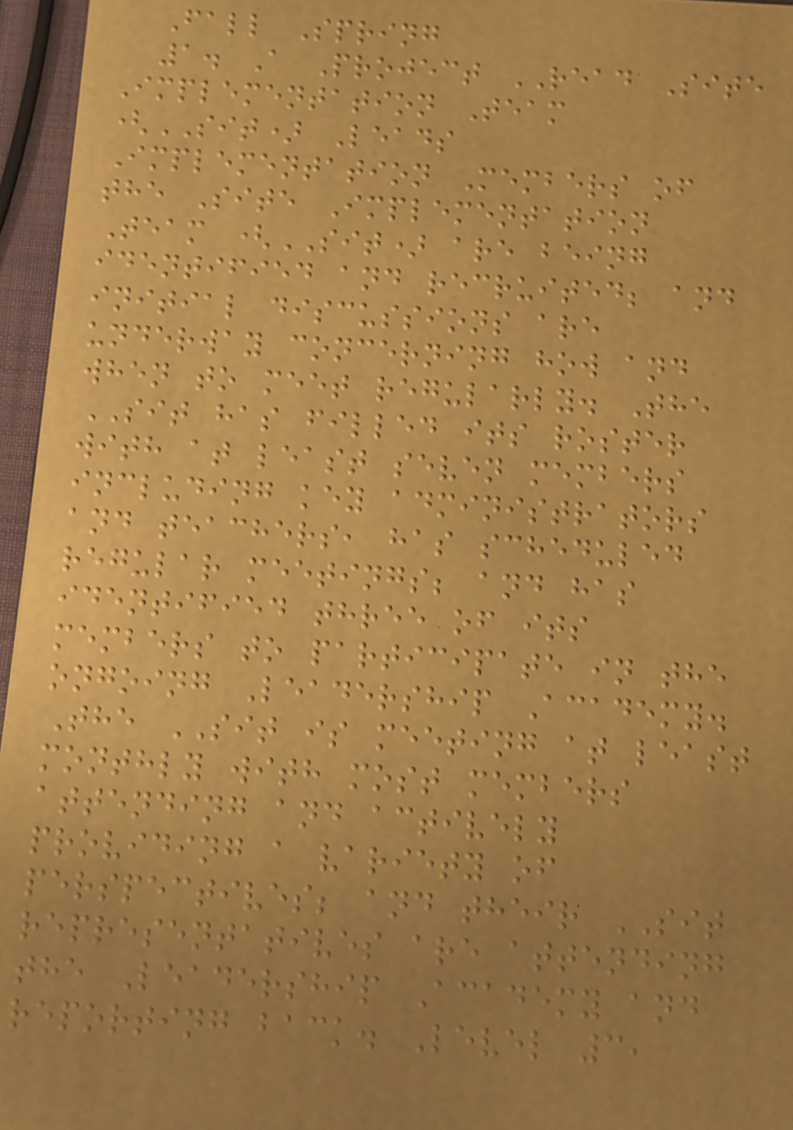Fall Spring
1. A Project READ Site
Implementation Team
(SIT) Leads
Implementation Members of
the Site Implementation
Team (SIT) are being
identified and recruited; and
initial discussions are
underway concerning how and
when to meet regularly. The
SIT has filled its roster
with at least seven members
including key administrators
and teachers, has scheduled
regular meetings; and has
identified three of its
members to participate in the
ongoing Leadership Academy.
The SIT is meeting at least
monthly with most members
attending and actively
providing a variety of
perspectives; and their SIT
representatives are attending
the Leadership Academy and
reporting back. Level 3,
